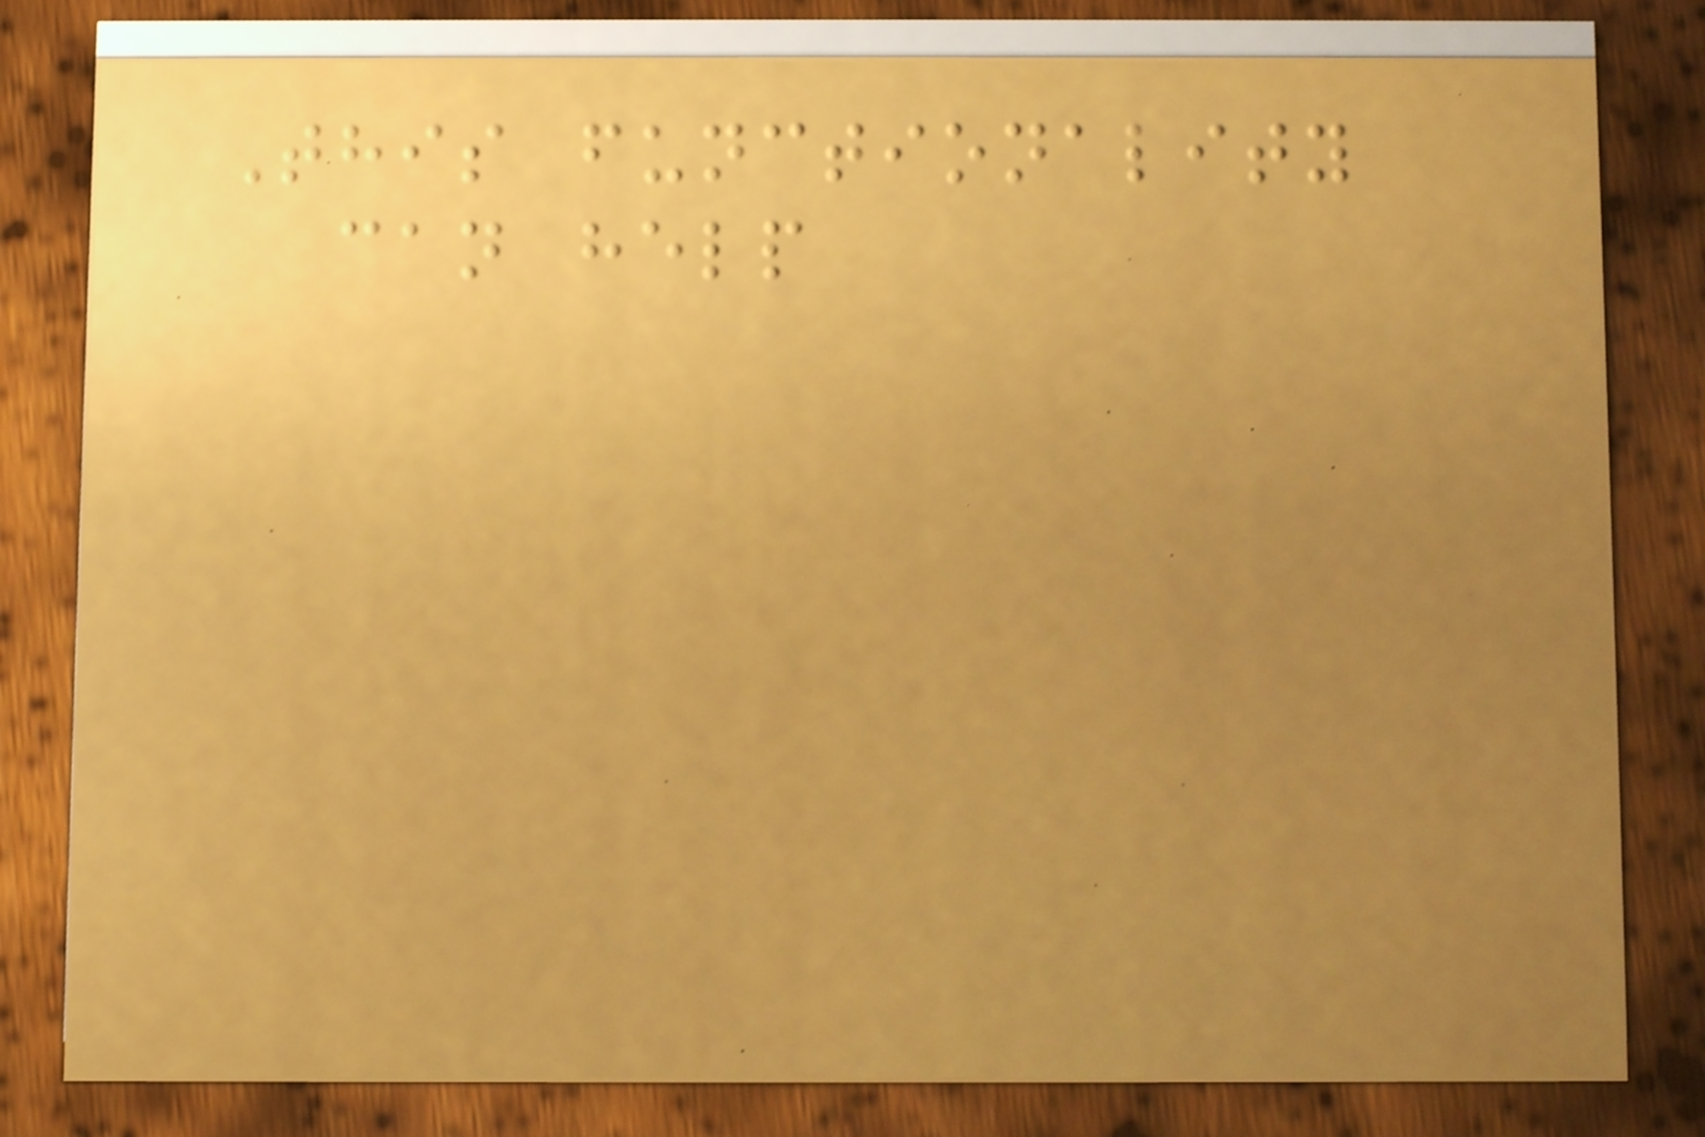This functionality
can help
